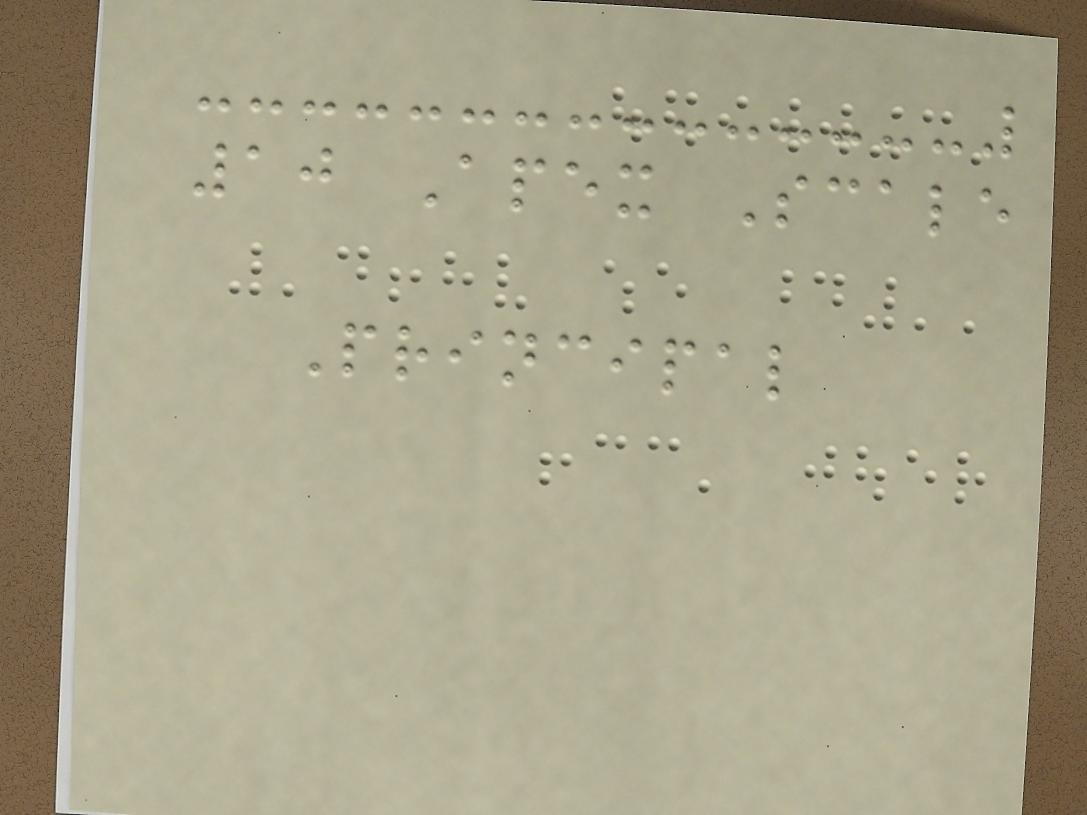10 Apex Scale
Principal
